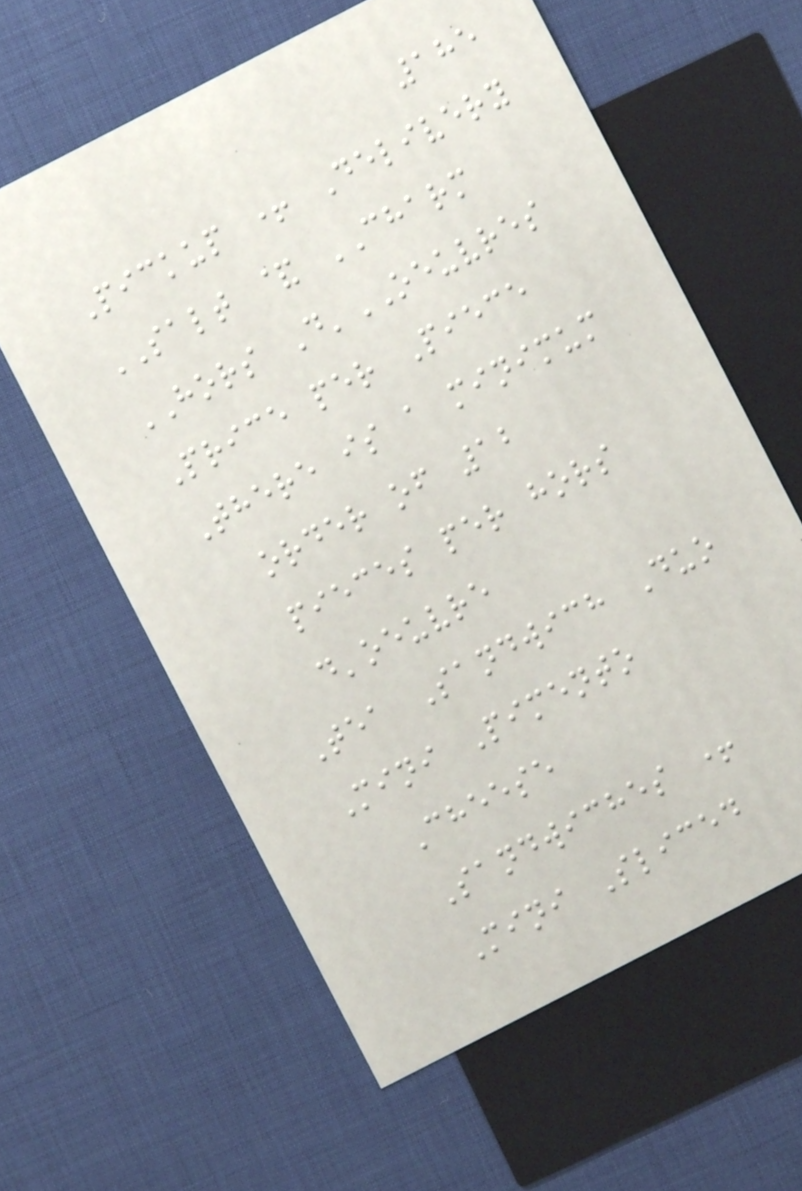185
Pickup + Delivery
SALT & CHARM
HORS D'OEUVRES
Price per Piece
There is a minimum
order of 12
pieces per hors
d'oeuvre
Tea Sandwich Duo
Mini Pimento
Cheese
Sandwiches +
Mini Sliced
